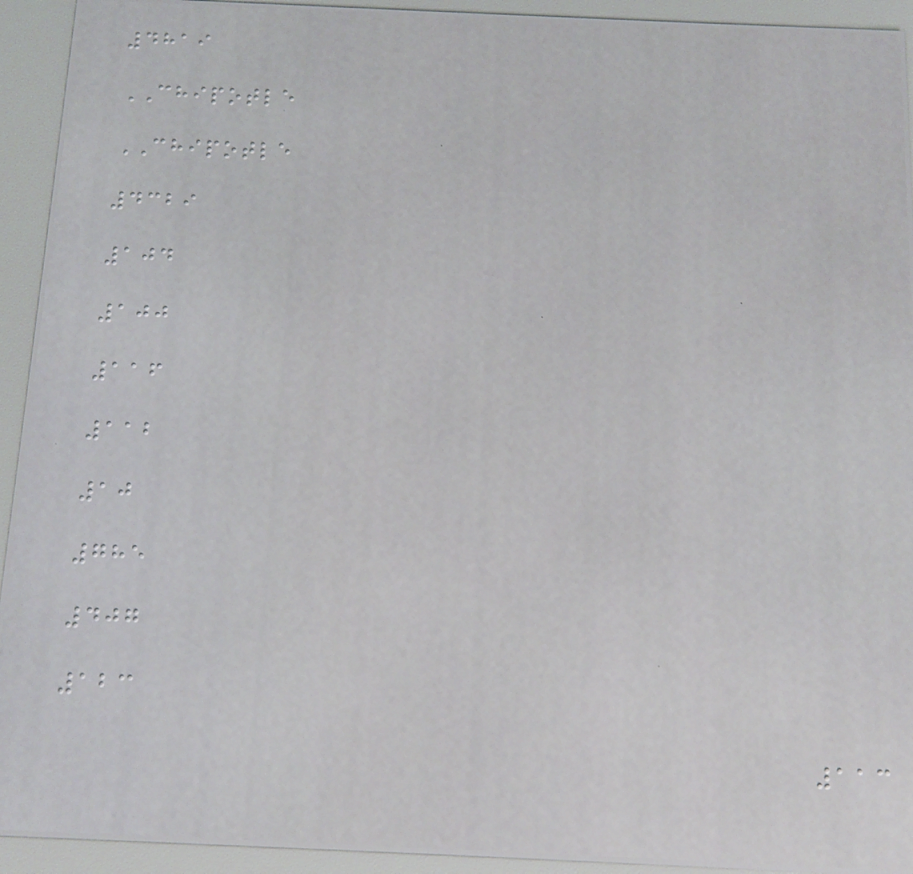4819
CHIPOTLE
CHIPOTLE
4329
104
100
116
112
10
785
407
123
113
